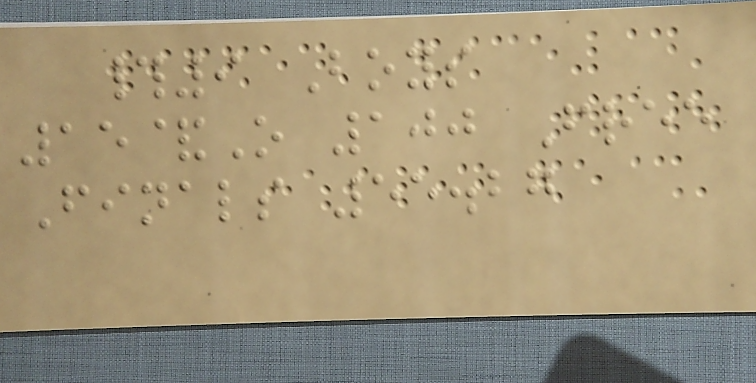#9 Boys
15&O 100 Free
Finals 55.27
